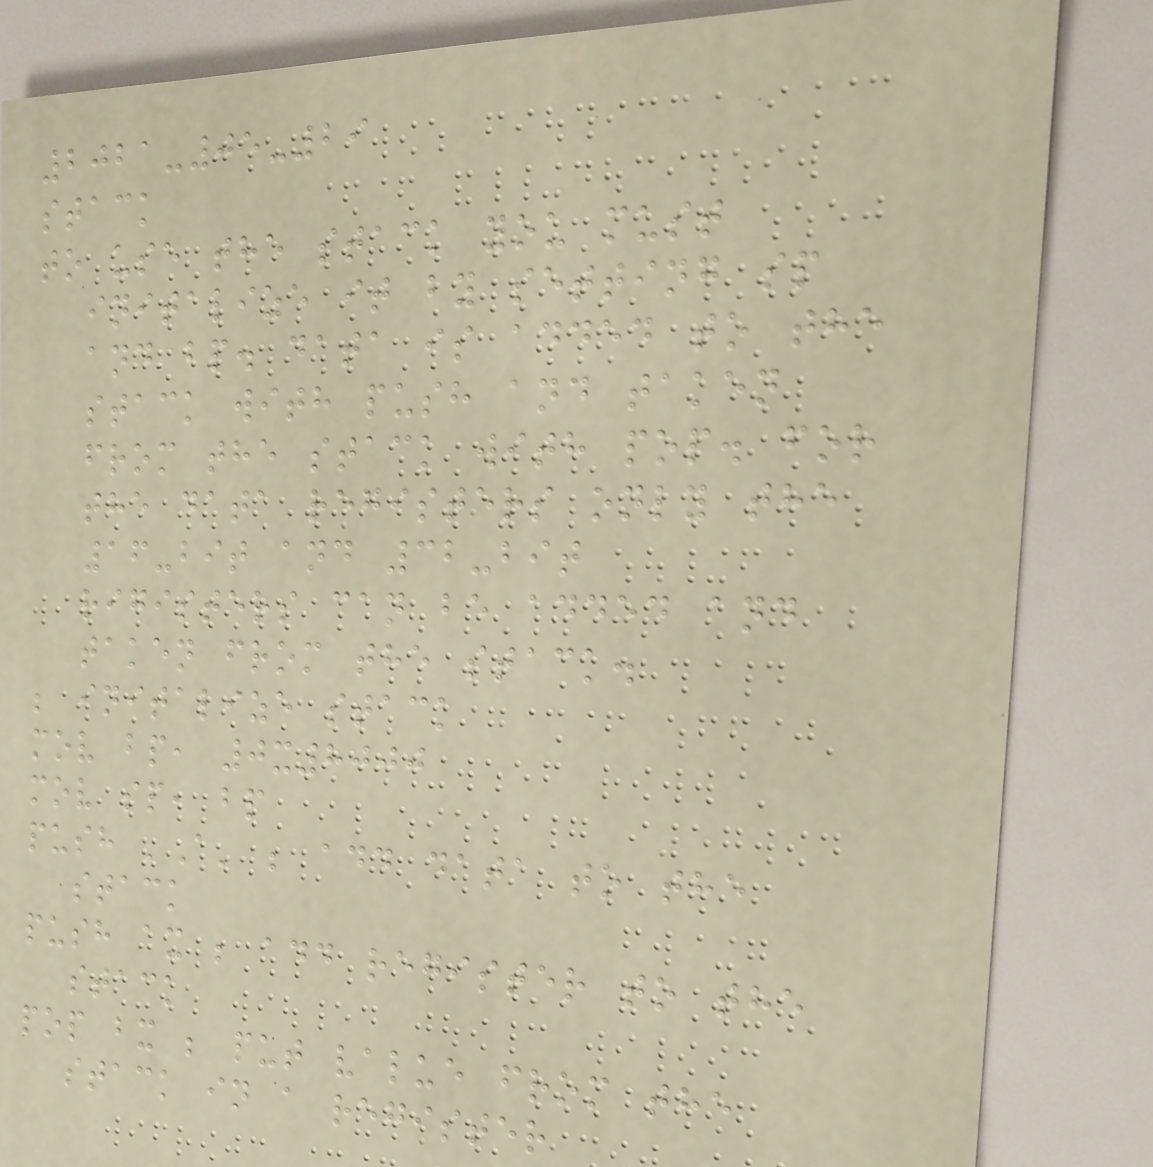2021-05-29
stack
to use the stack you must
initalize it by setting sp
and bp. data is added to the
stack with push and taken
from the stack with pop. for
the data registers only the
16-bit and 32-bit
rigisters can be added and
taken from the stack.
; initalize stack
mov bp, 0x8000
mov sp, bp
push 'A' ; add data to the
stack
push ax ; add register to the
stack
pop bx ; put value from the
stack in a register
